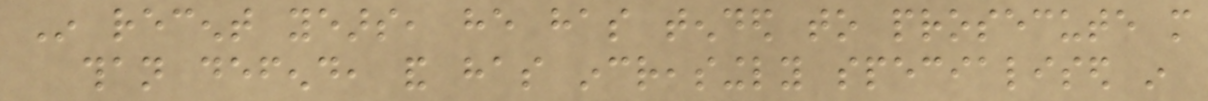In recent years, he has tended to prosecute more
than defend, and has increasingly specialised in
